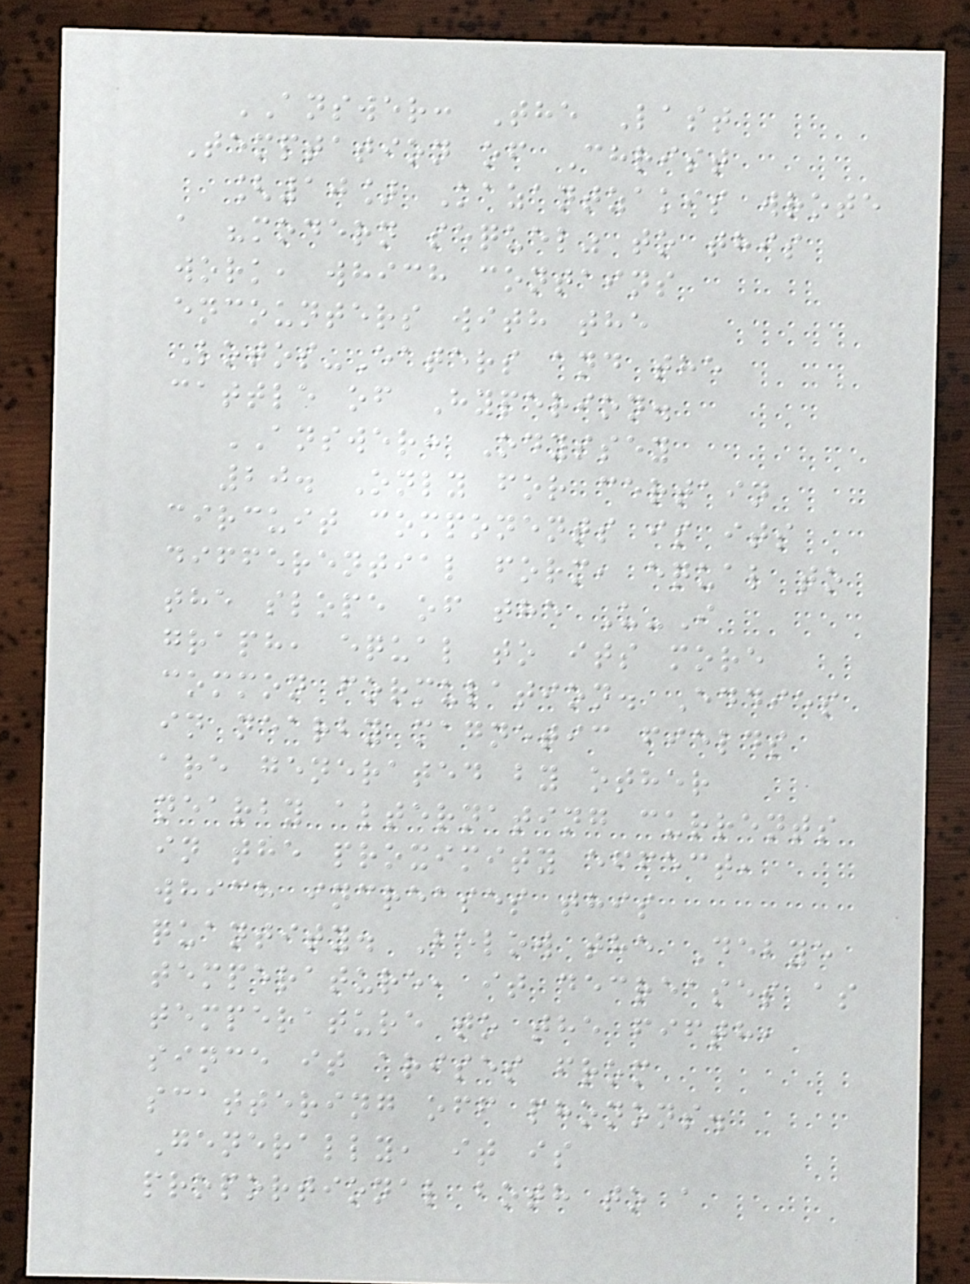ANSWER: The Last
Temptation of Christ
[10] Kazantzakis wrote
a "modern sequel" to this
work, which contains
encounters with the
Lotos-Eaters and the
cattle of Hyperion.
ANSWER: Odyssey
20. Only for certain
circuit components is its
differential form, equal to
the slope of the U-I
graph, equal to its more
common formulation. Eddies
in nearby magnetic fields
are generated by other
nearby alternating currents
in the proximity effect,
which increases this
quantity. Below the Debye
temperature, it decreases as
temperature to the fifth,
since it arises from
scattering off phonons.
Generally, it is
proportional both to a
